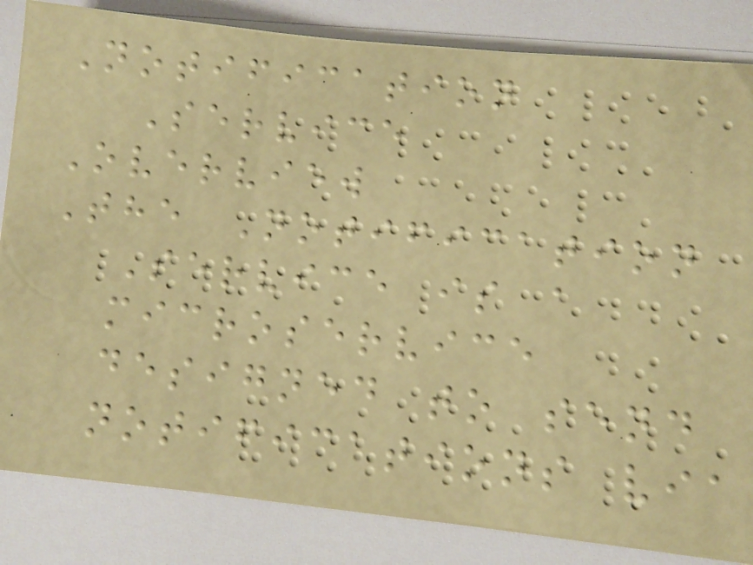Notification
Service
Overview
The Notification
Service is a
microservice
designed to send
notifications via
